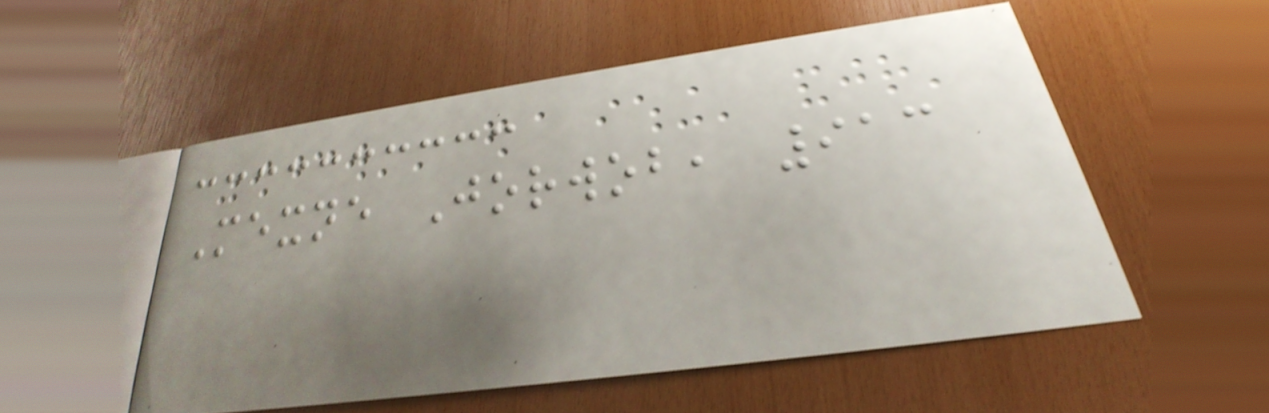Mexne Jorwob, 913
